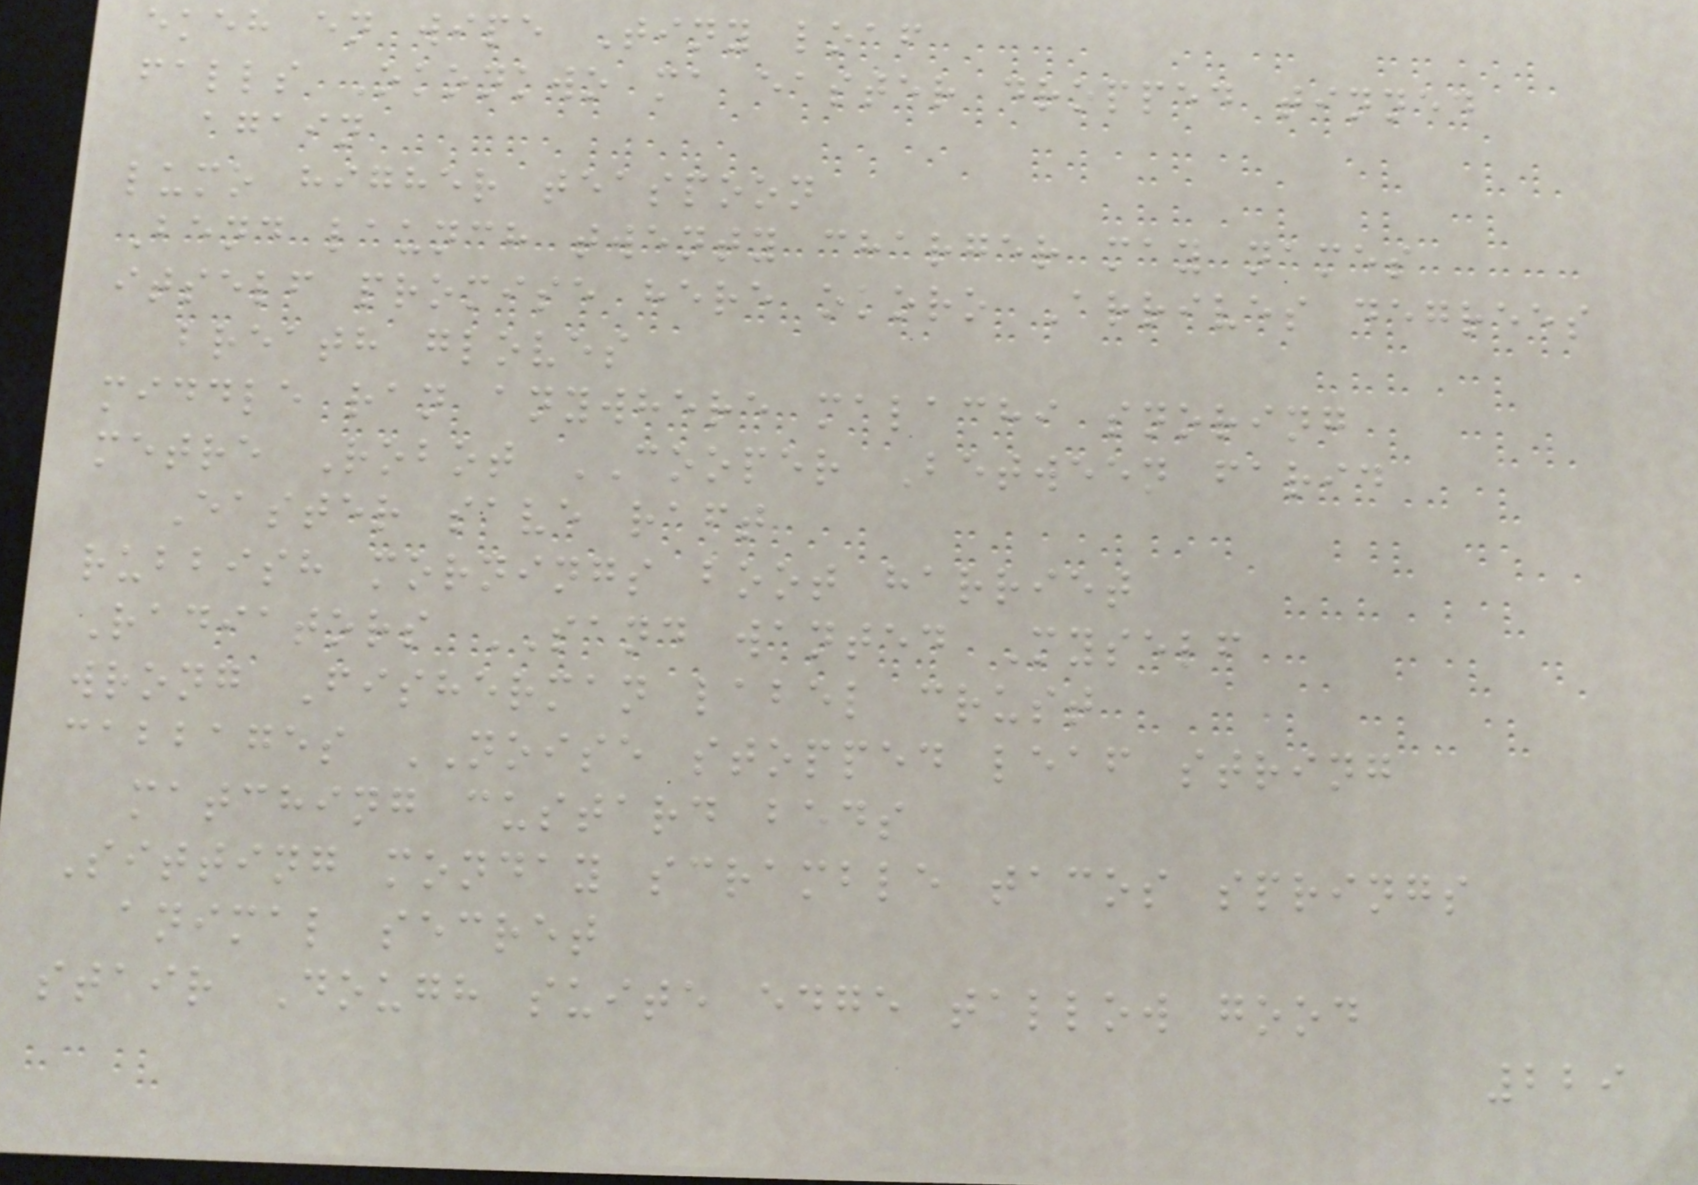ekeh en wipe Tiny loaf
falls Okonkwo ma easter dropped tinned
again
lumo higher teaspoon
Bend launch twenty charger may names
itself promise here okoro Arrives degrees
breath gloves
middle ran anywhere malachi snoring
metre Robot COOPER Between farid
Easter save raft
rubbish mornings boot harriet
Radiators SAND wanted Myself
wrong Fisherman label crust
cabbages NOISE stopped leaf string
matching custard beds
Sitting monday scramble tacos springs
animal secret
stair Dough suite edge tallow good
229
